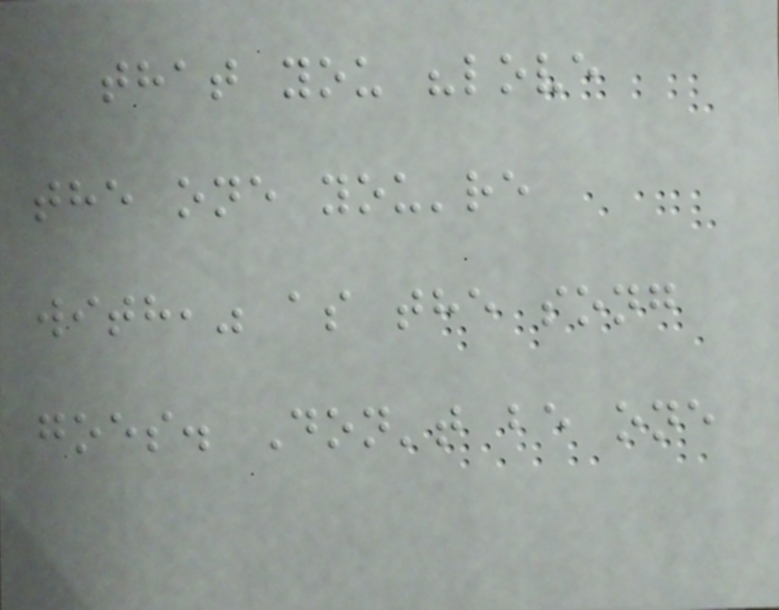that you "love
the one you're
with," as the song
goes. Don't be one
